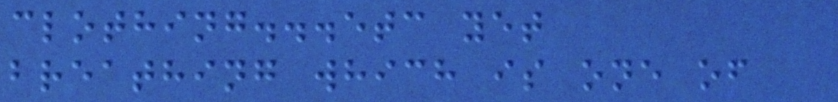clothing...etc yet
breathing which is one of
